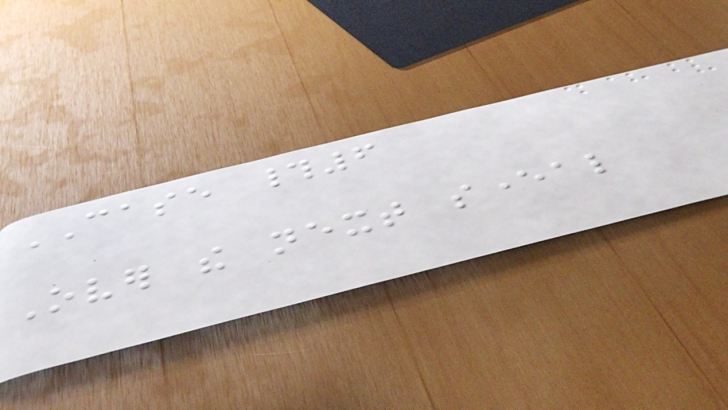CASE #6
Over the next several
